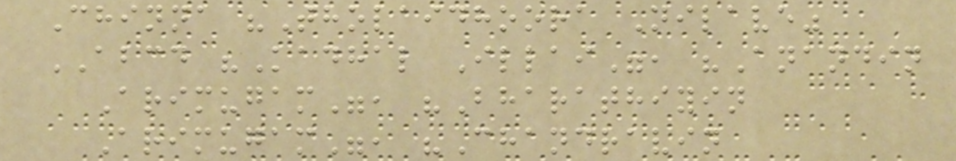Chinna "Tholaidhoora Nilave"
ABCD "Kadhal Illai", "Anandin
Arimugam", "Bharathiyin
Arimugam", "Chandravin
